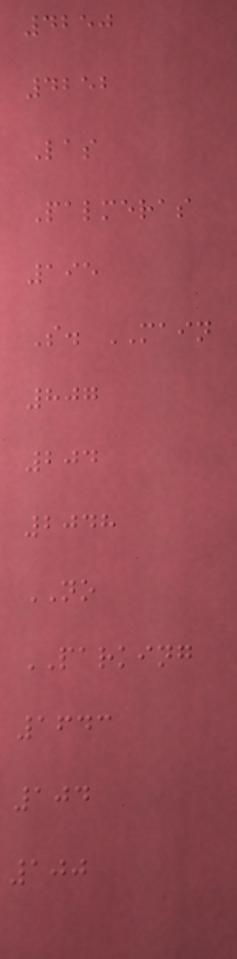4250
4252
Las
Palmeras
195
S. MAIN
807
204
2048
NO
PARKING
1643
104
100
